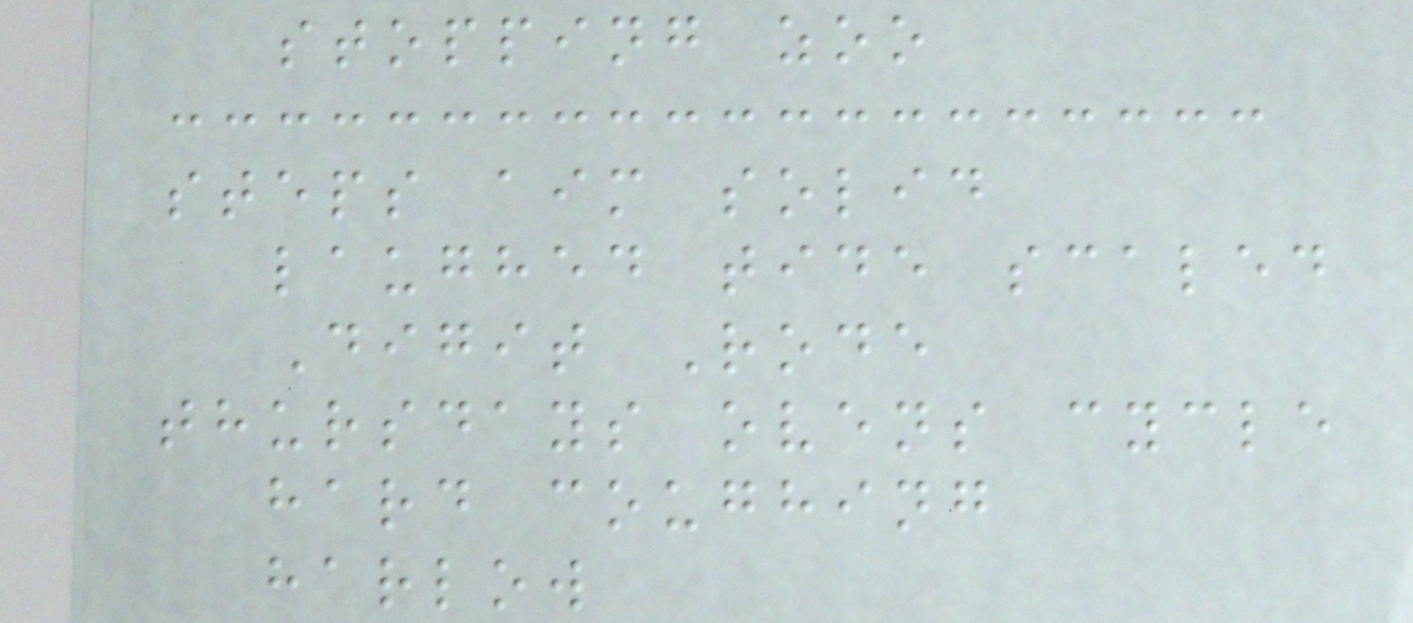stopping zoo
steps aim solid
laughed tide scaled
Digit Rode
thursdays ovens cycle
hard coughing
harlow
